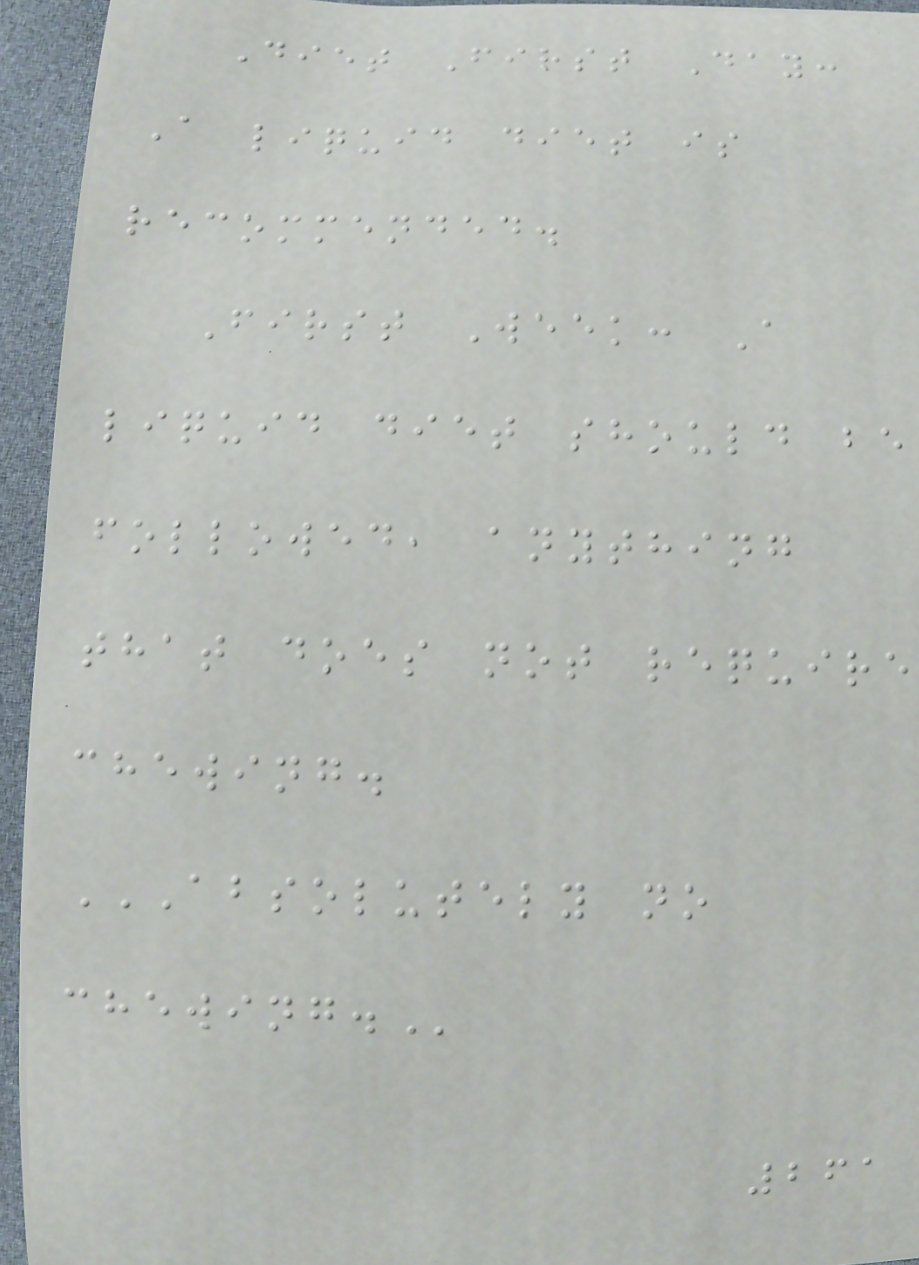Diet First Day:
A liquid diet is
recommended.
First Week: A
liquid diet should be
followed, anything
that does not require
chewing.
ABSOLUTELY NO
CHEWING.
261
